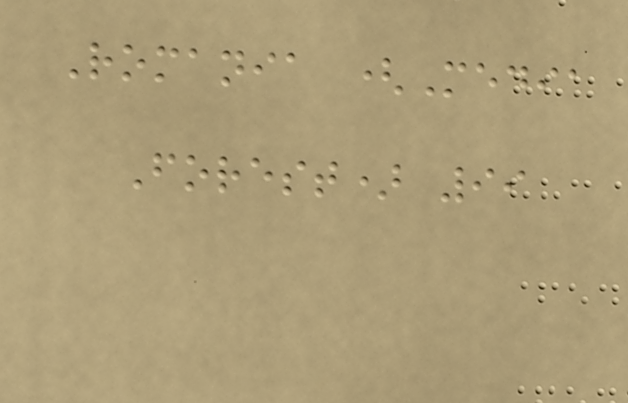Romania (Media
Forest) 99
